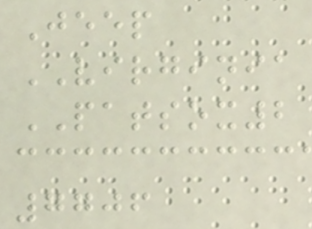Jeep
VIRGINIA
PATSOX2
7706
